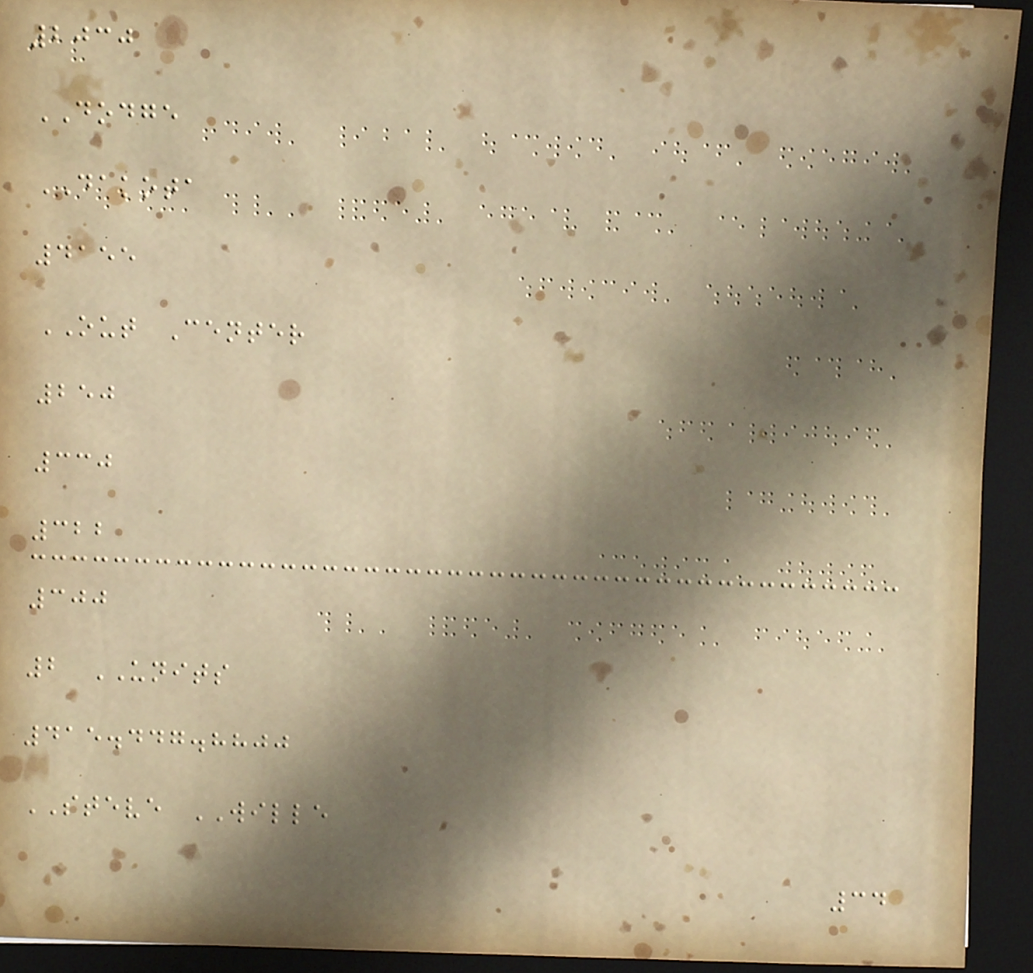2030
DODGE
DAKOTA
4155
OUT Center
250
330
322
300
2 UNITS
415.447.8800
STEVE WILLE
34
